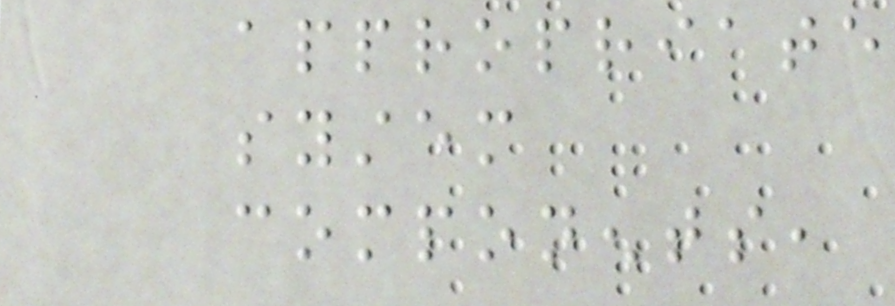appropriate
system
components,
